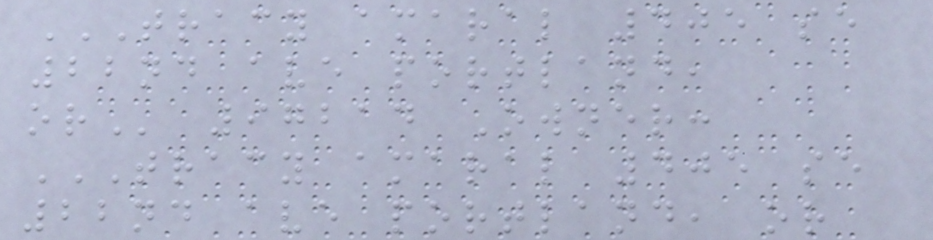TRACY AMARAL 405 SE
22ND AVE PORTLAND,
OR 97214 Owner:
TRACY AMARAL 405 SE
22ND AVE PORTLAND, OR
